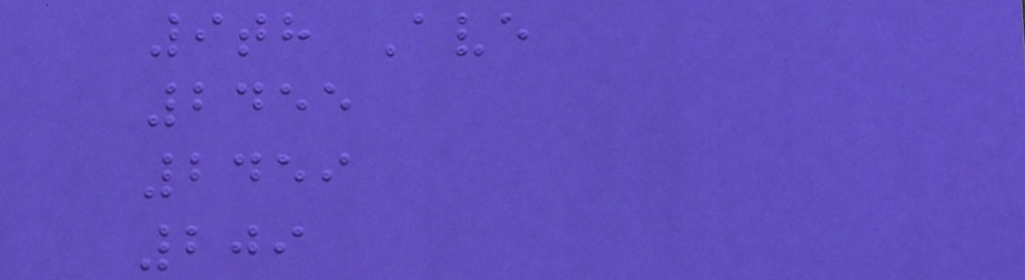9th Ave
2455
2459
209
